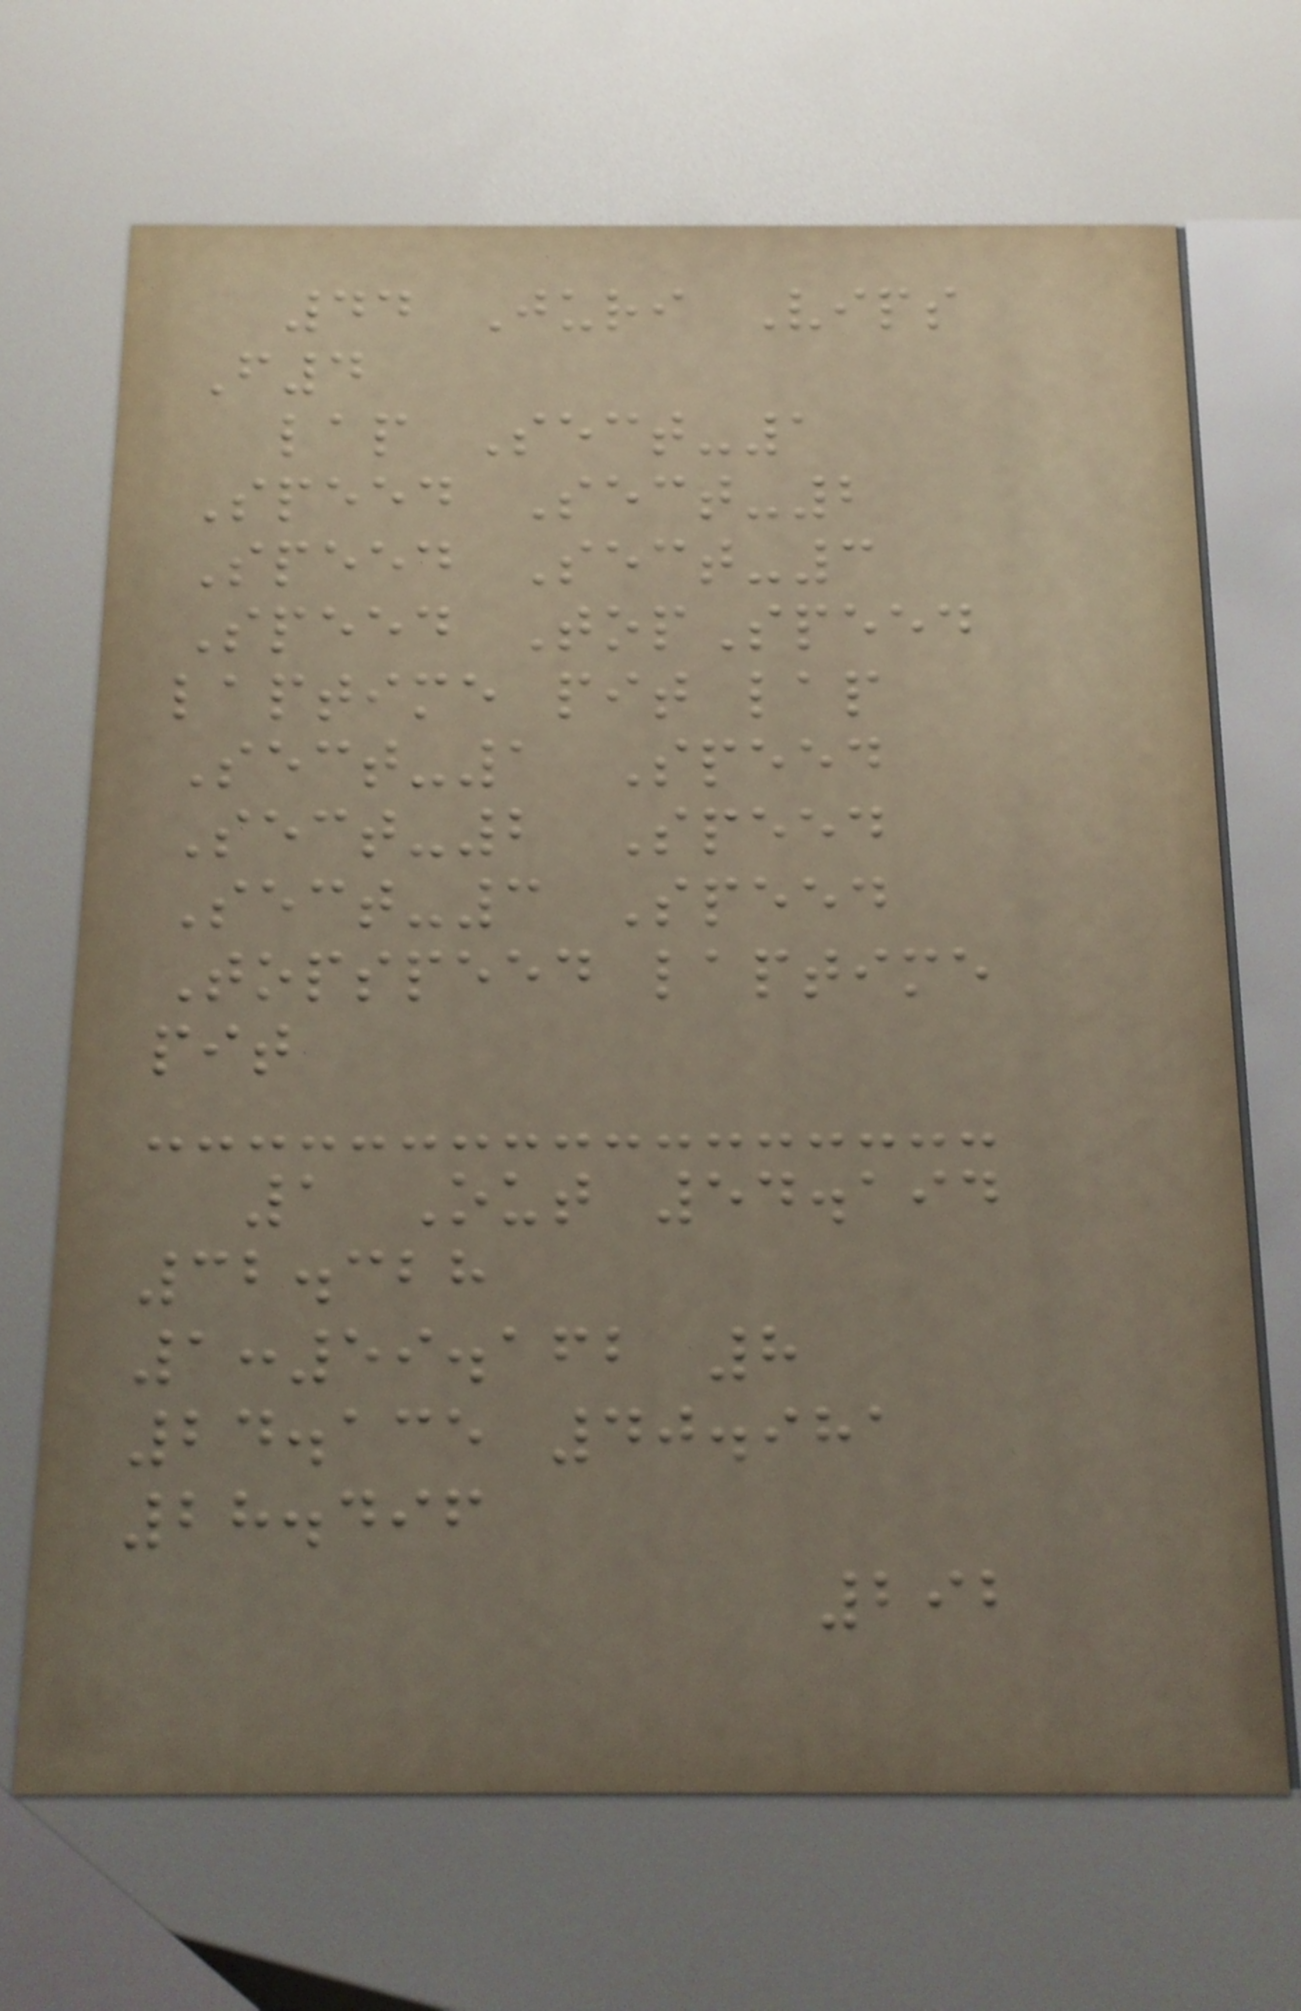44 Juri Vips
F4
lap Sect-1
Speed Sect-2
Speed Sect-3
Speed TopSpeed
laptime pit lap
Sect-1 Speed
Sect-2 Speed
Sect-3 Speed
Topspeed laptime
pit
1 Out 54.194
32.328
1:59.162 8
24.135 40.981
28.496
292
